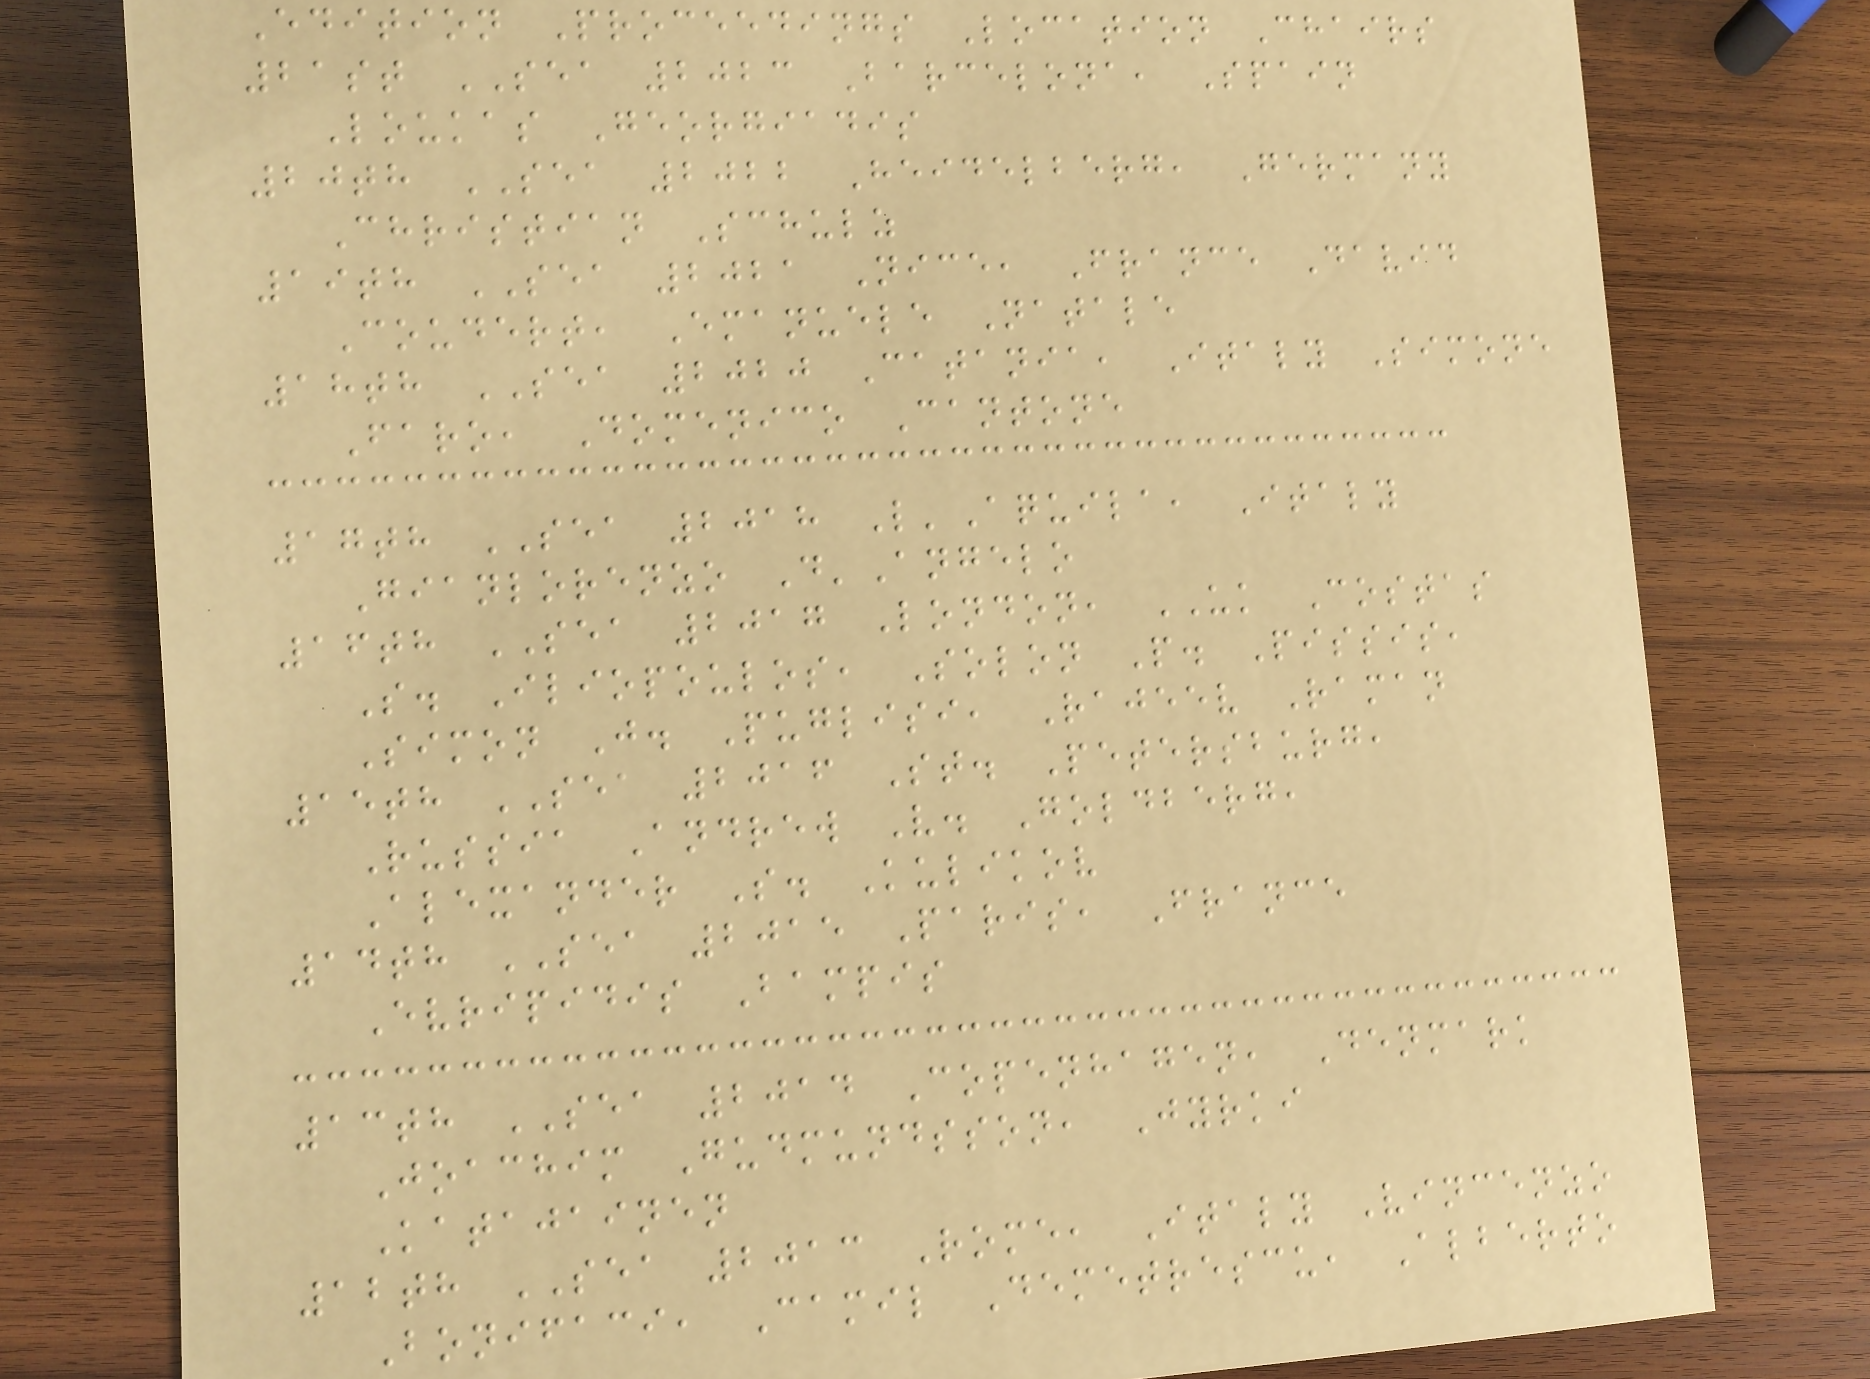Edition Proceedings Location Chairs
21st SEA 2023 Barcelona, Spain
Loukas Georgiadis
20th SEA 2022 Heidelberg, Germany
Christian Schulz
19th SEA 2021 Nice, France David
Coudert, Emanuele Natale
18th SEA 2020 Catania, Italy Simone
Faro, Domenico Cantone
17th SEA 2018 L'Aquila, Italy
Gianlorenzo D'Angelo
16th SEA 2017 London, UK Costas
S. Iliopoulos, Solon P. Pissis,
Simon J. Puglisi, Rajeev Raman
15th SEA 2016 St. Petersburg,
Russia Andrew V. Goldberg,
Alexander S. Kulikov
14th SEA 2015 Paris, France
Evripidis Bampis
13th SEA 2014 Copenhagen, Denmark
Joachim Gudmundsson, Jyrki
Katajainen
12th SEA 2013 Rome, Italy Vincenzo
Bonifaci, Camil Demetrescu, Alberto
